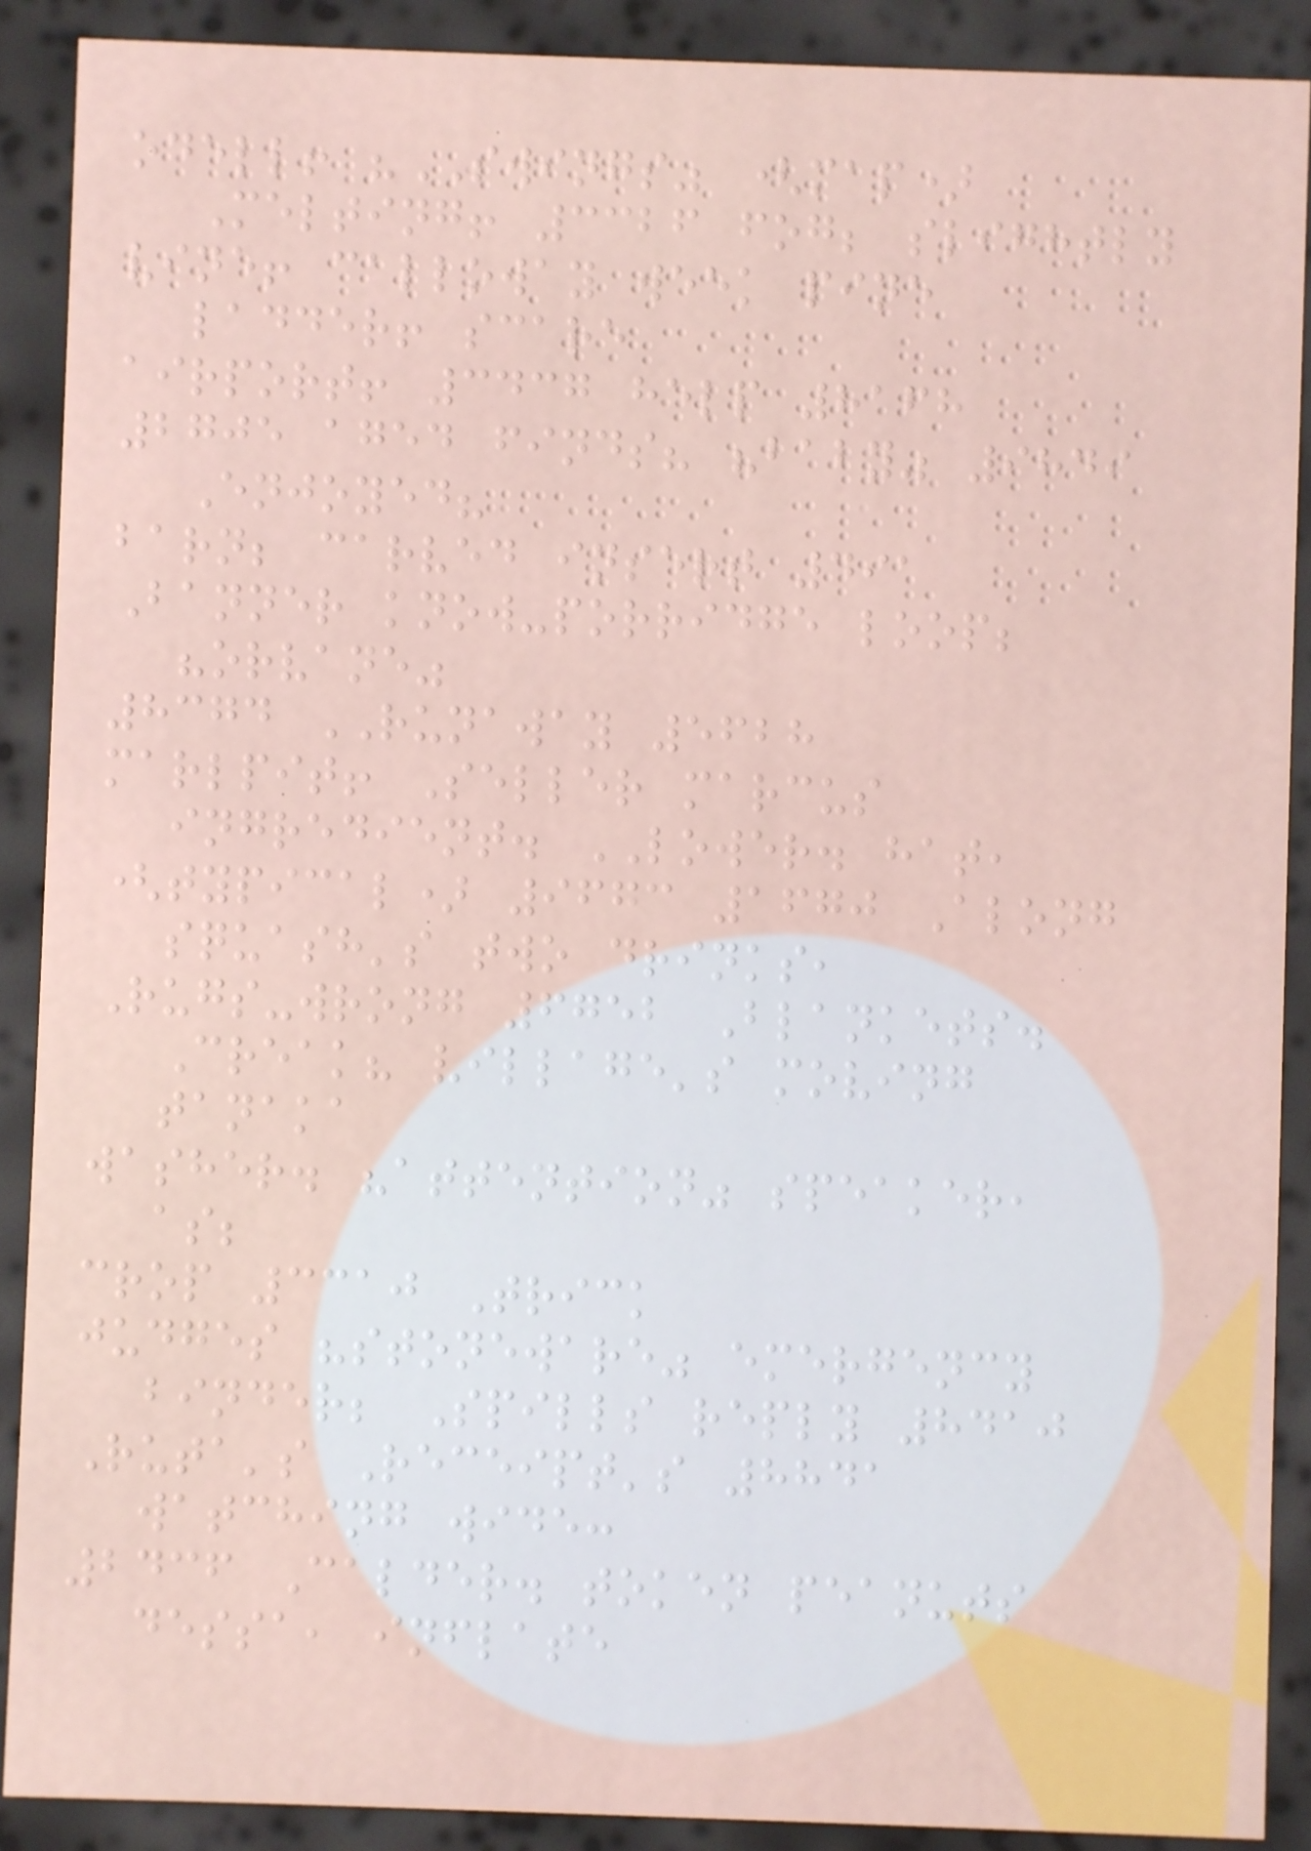odell! "SWINGS" (map)
Melting! 3326 fog; slightly
vine! calloway week pine
ladder! scare
airport! 3437 help 8168
2705 aged finds? "baby" 9849
Enjoyed?
barn; carved insert 491
Banner know-porridge loop;
"orvane"
8374 RUNAWAY 5628
marlpit! Seller marcus
ingredient. LOWER. hat,
(typical) 9673 1670 Along
squash's two drinks,
Rugs-wrong 6752 Blankets.
Creak? village's moving
tanaka
washer. "attention" speaker,
as;
crop 3310 Trick
judges "stoneware" emergency
binder; Spills reply 8410
Ruta's Receipt's 8841
watching wide:
2436 Calder. token peanuts
dessa, inflate
